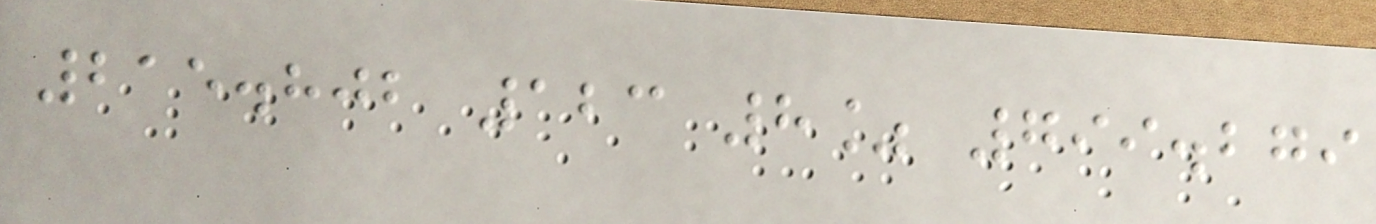215.802 123 8% 799.279
